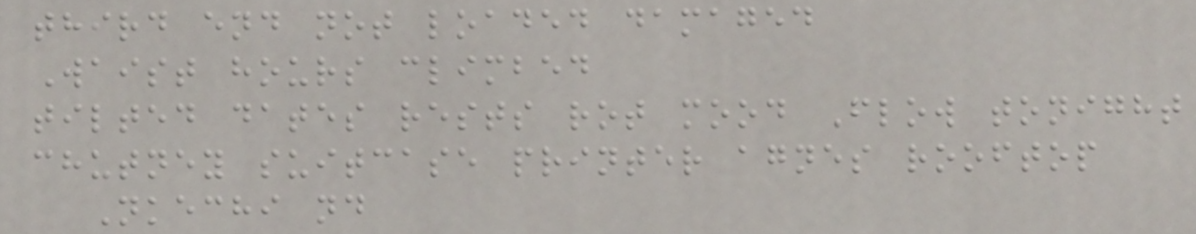third end not loaded damaged
Waist hours climbed
tilted dates rests rot mood Flow tonight
chutney suitcase printer agnes rooftop
Nkechi nd
